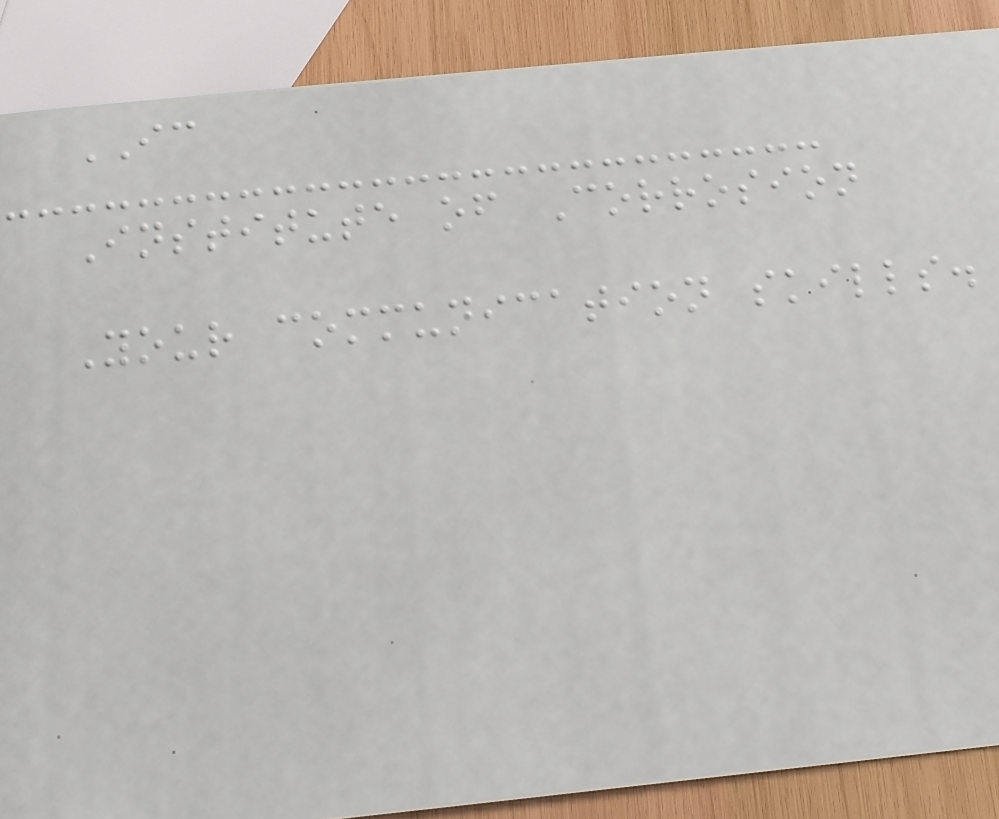IC
Institute of Corrosion
Your communication skills.
